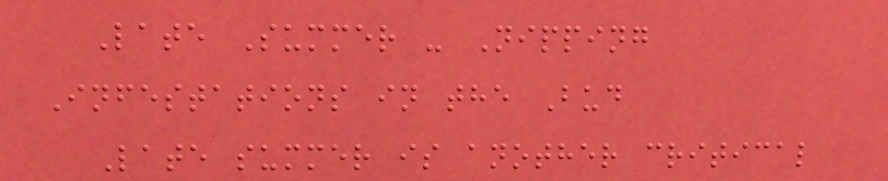Late Summer - Nipping
Infestations in the Bud
Late summer is another critical
